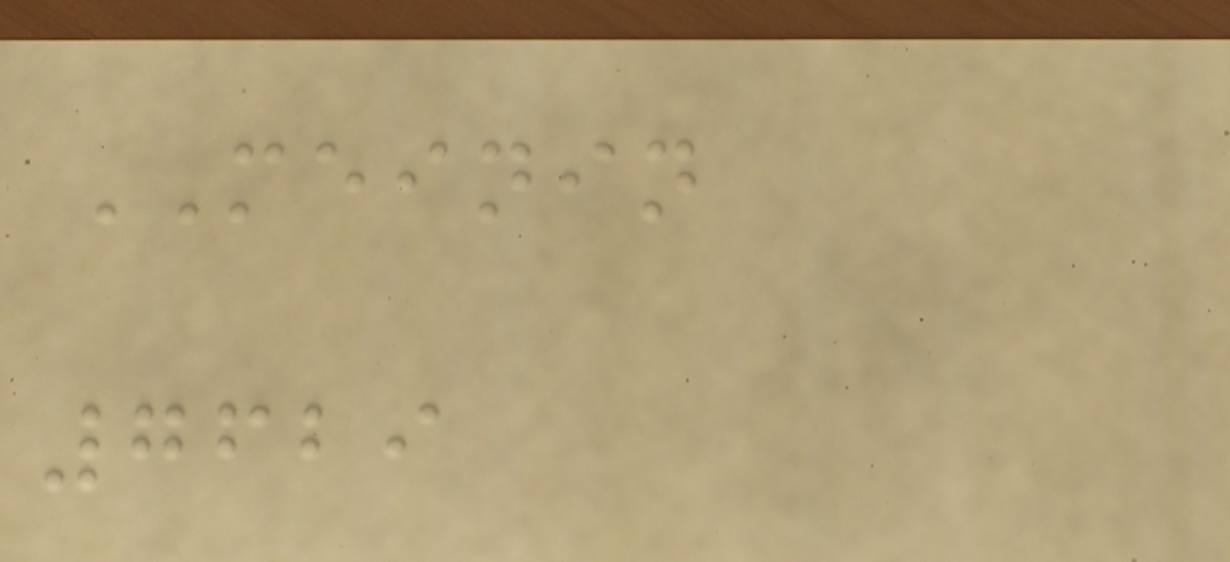MEININ
7629
